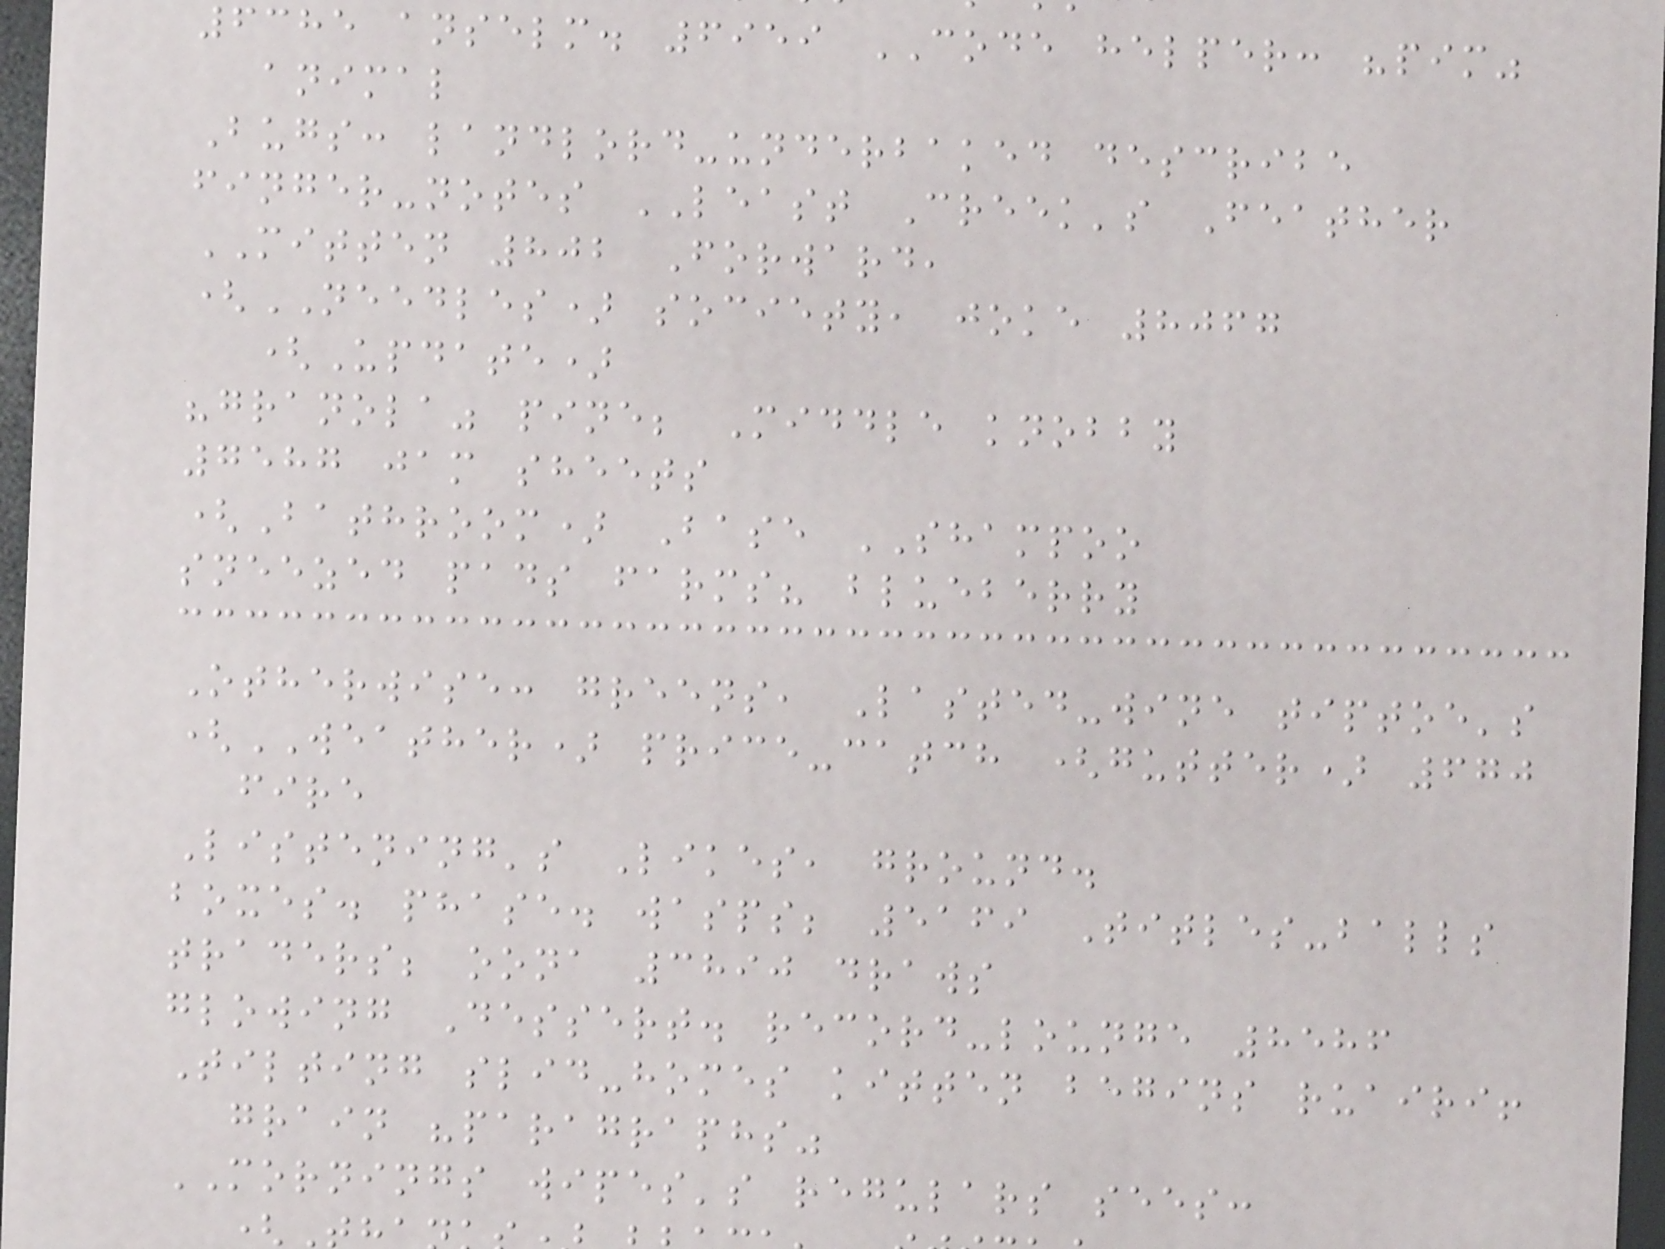6385 anselm. 6959 CODE helper: "pim"
animal
Bugs: landlord-underbaked describe
finger-notes LEAST Creek's Feather
MITTEN 802 Forward,
(NEEDLES) society, joke 8067
(Update)
"granola" pine; Middle knobby
7587 jam sheets
(Bathroom) Base SHAMPOO
sneezed pads farms? blueberry
Otherwise: greens, Lasted-wine tiptoe's
(WEATHER) price-catch (gutter) 670
fire
Listening's Likes, ground.
boxes. phase. wasps; 5169 Titles-balls
traders; oona 3890 draws
glowing Dessert. record-lounge 8586
Tilting slid-homes kitten begins ruairi!
grain "paragraphs"
MORNINGS wipes's regulars sees:
